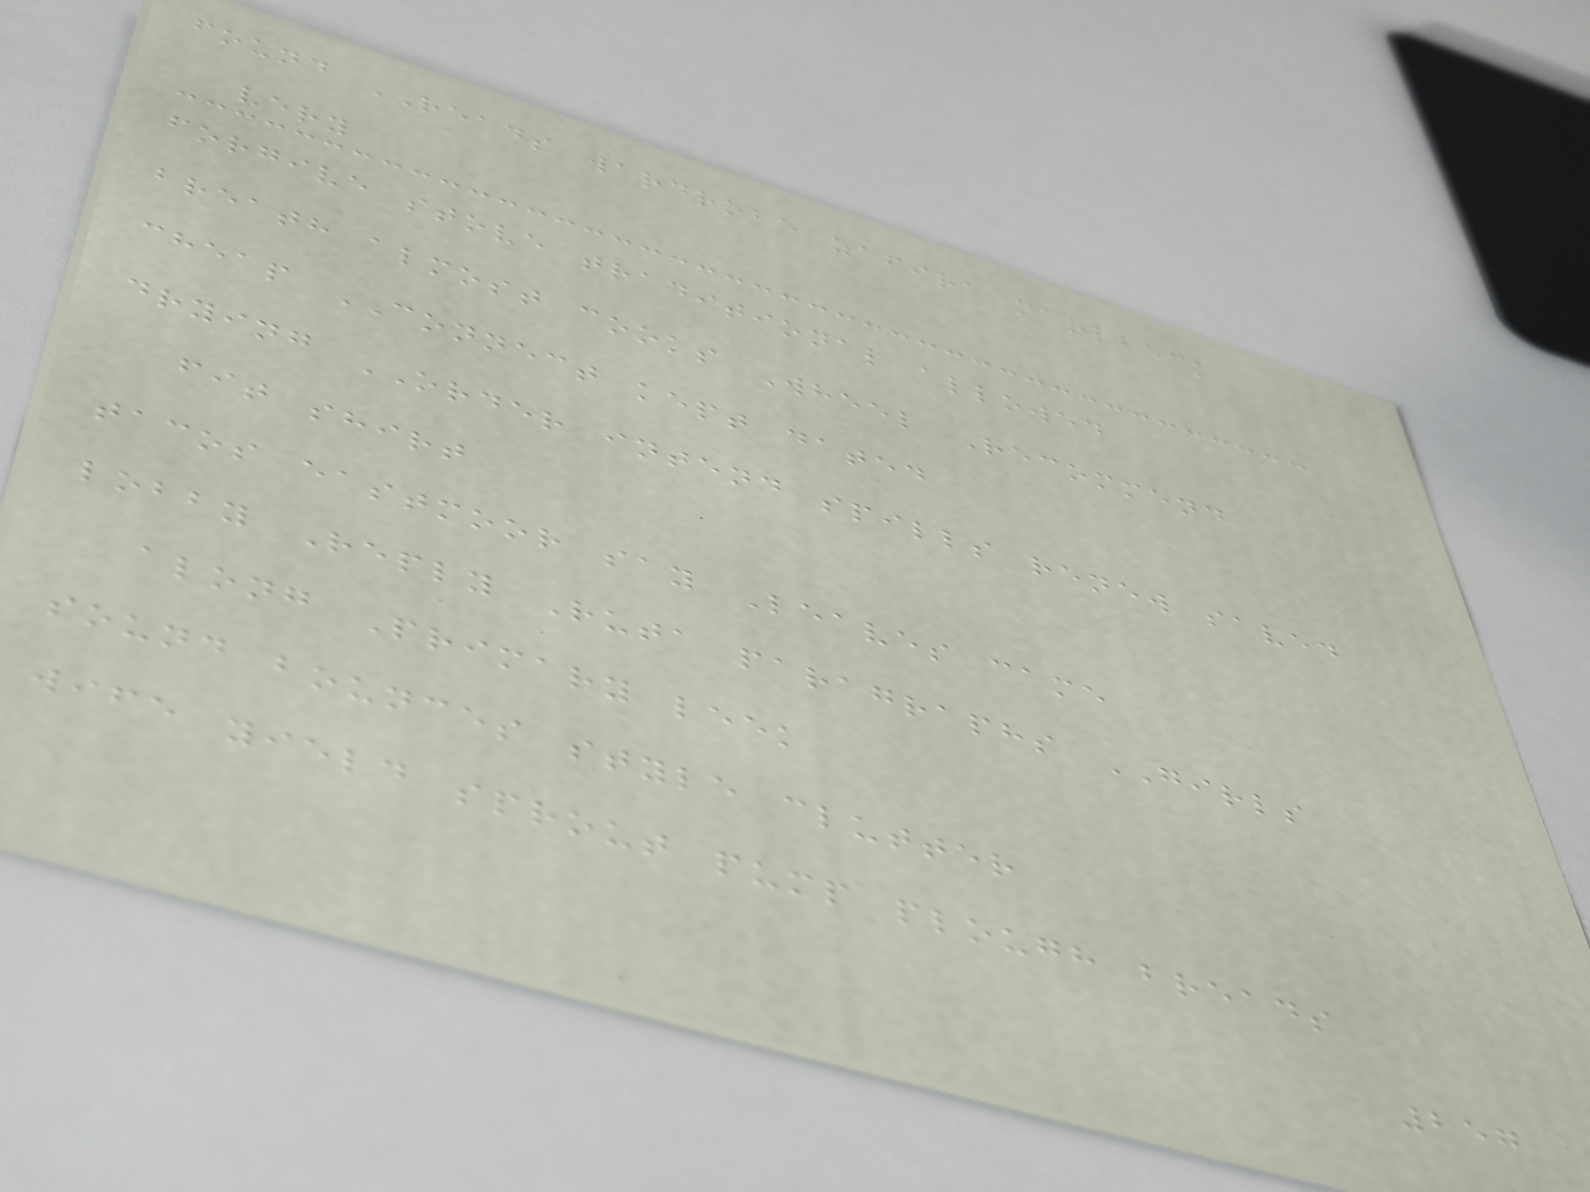found READS wardrobe zafira marlbeck
very
forgive stove traditional allowed
breath almost cooks Wheel Recommend
cheap CONNECT kept dated
drying ORDER intend spills renew saved
fit shirt
tacos eastmoor say Leaves came
lobby Reply Ruta paragraphs GIRLS
along Primary leek
sound bounces style clutter
wife yield sprout pump plough breads
257
